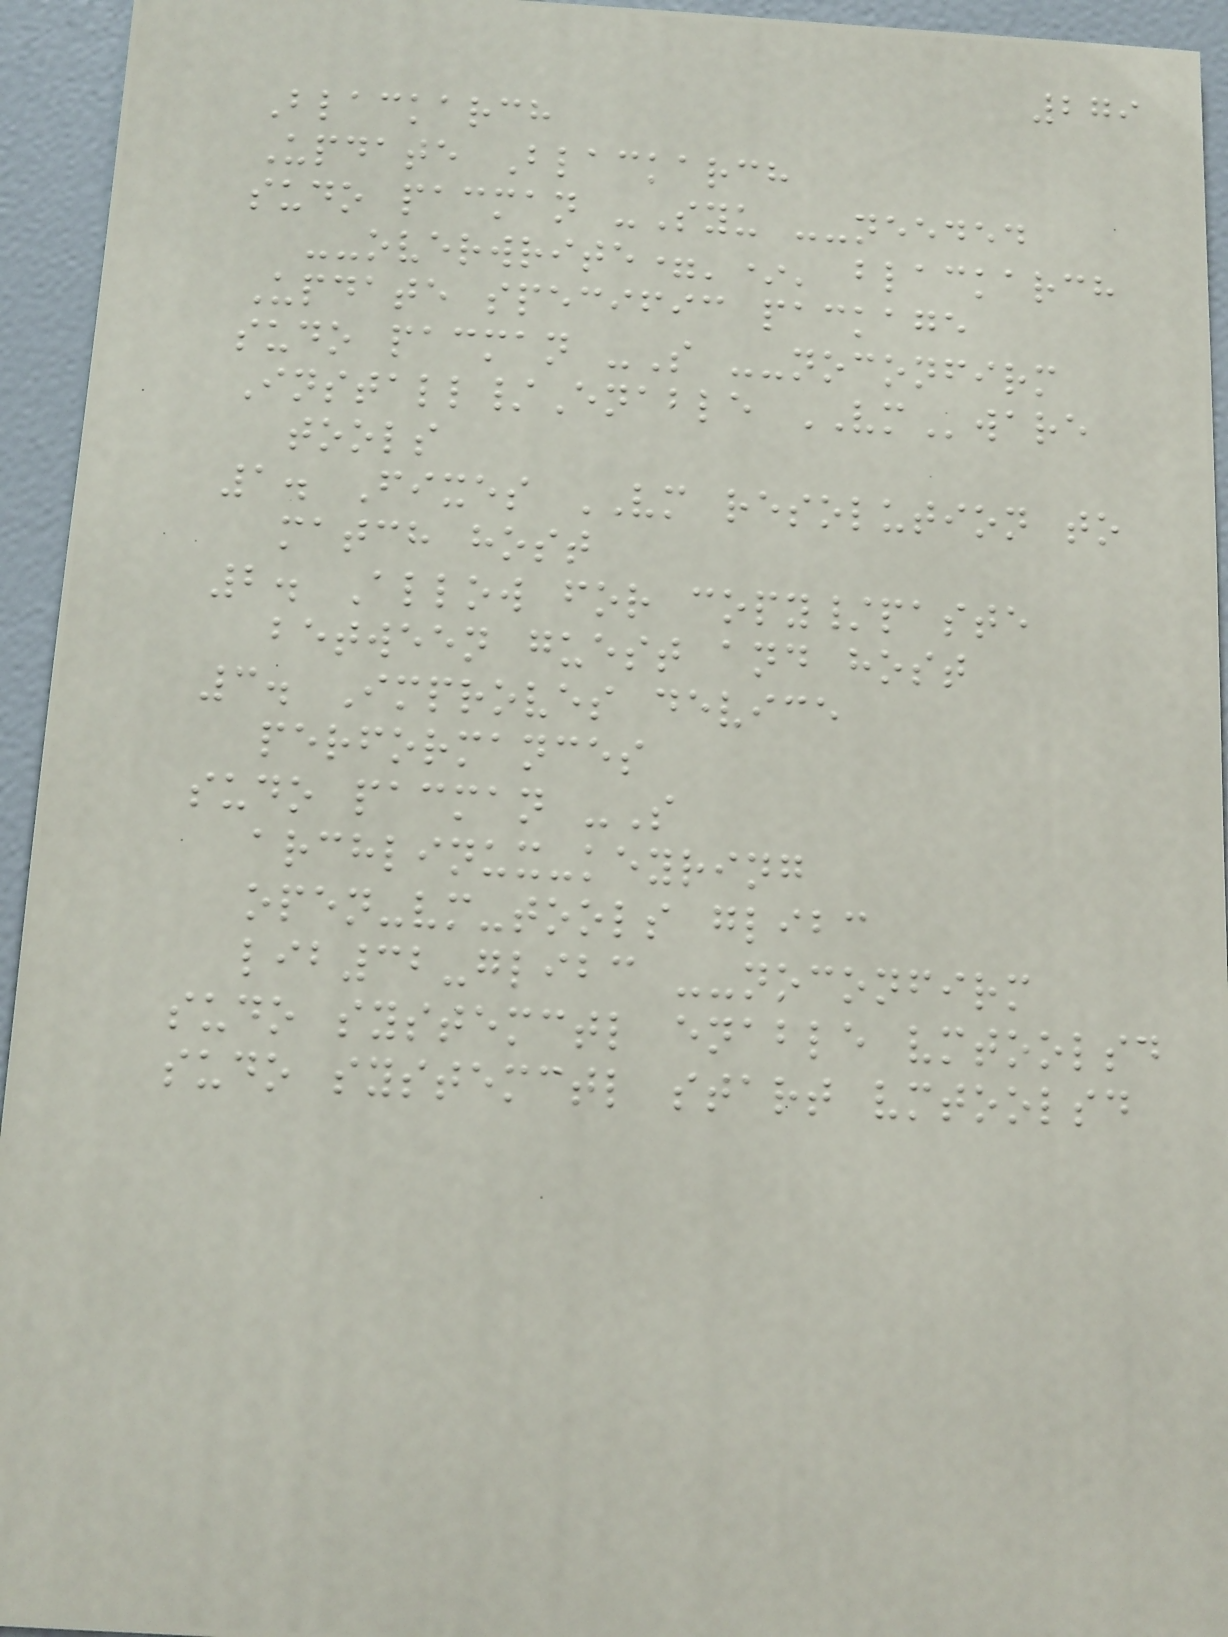279
Blackarch
Update Blackarch
sudo pacman -Syu --needed
--overwrite='*' blackarch
Update specific package
sudo pacman -S --noconfirm
Install/Enable VMware
tools
1. Fixes VM resolution to
match host
2. Allow for copy/paste
between guest and host
3. Improves device
performances
sudo pacman -S
archlinux-keyring
open-vm-tools glibc
lib32-glibc --noconfirm
sudo systemctl enable vmtoolsd
sudo systemctl start vmtoolsd
